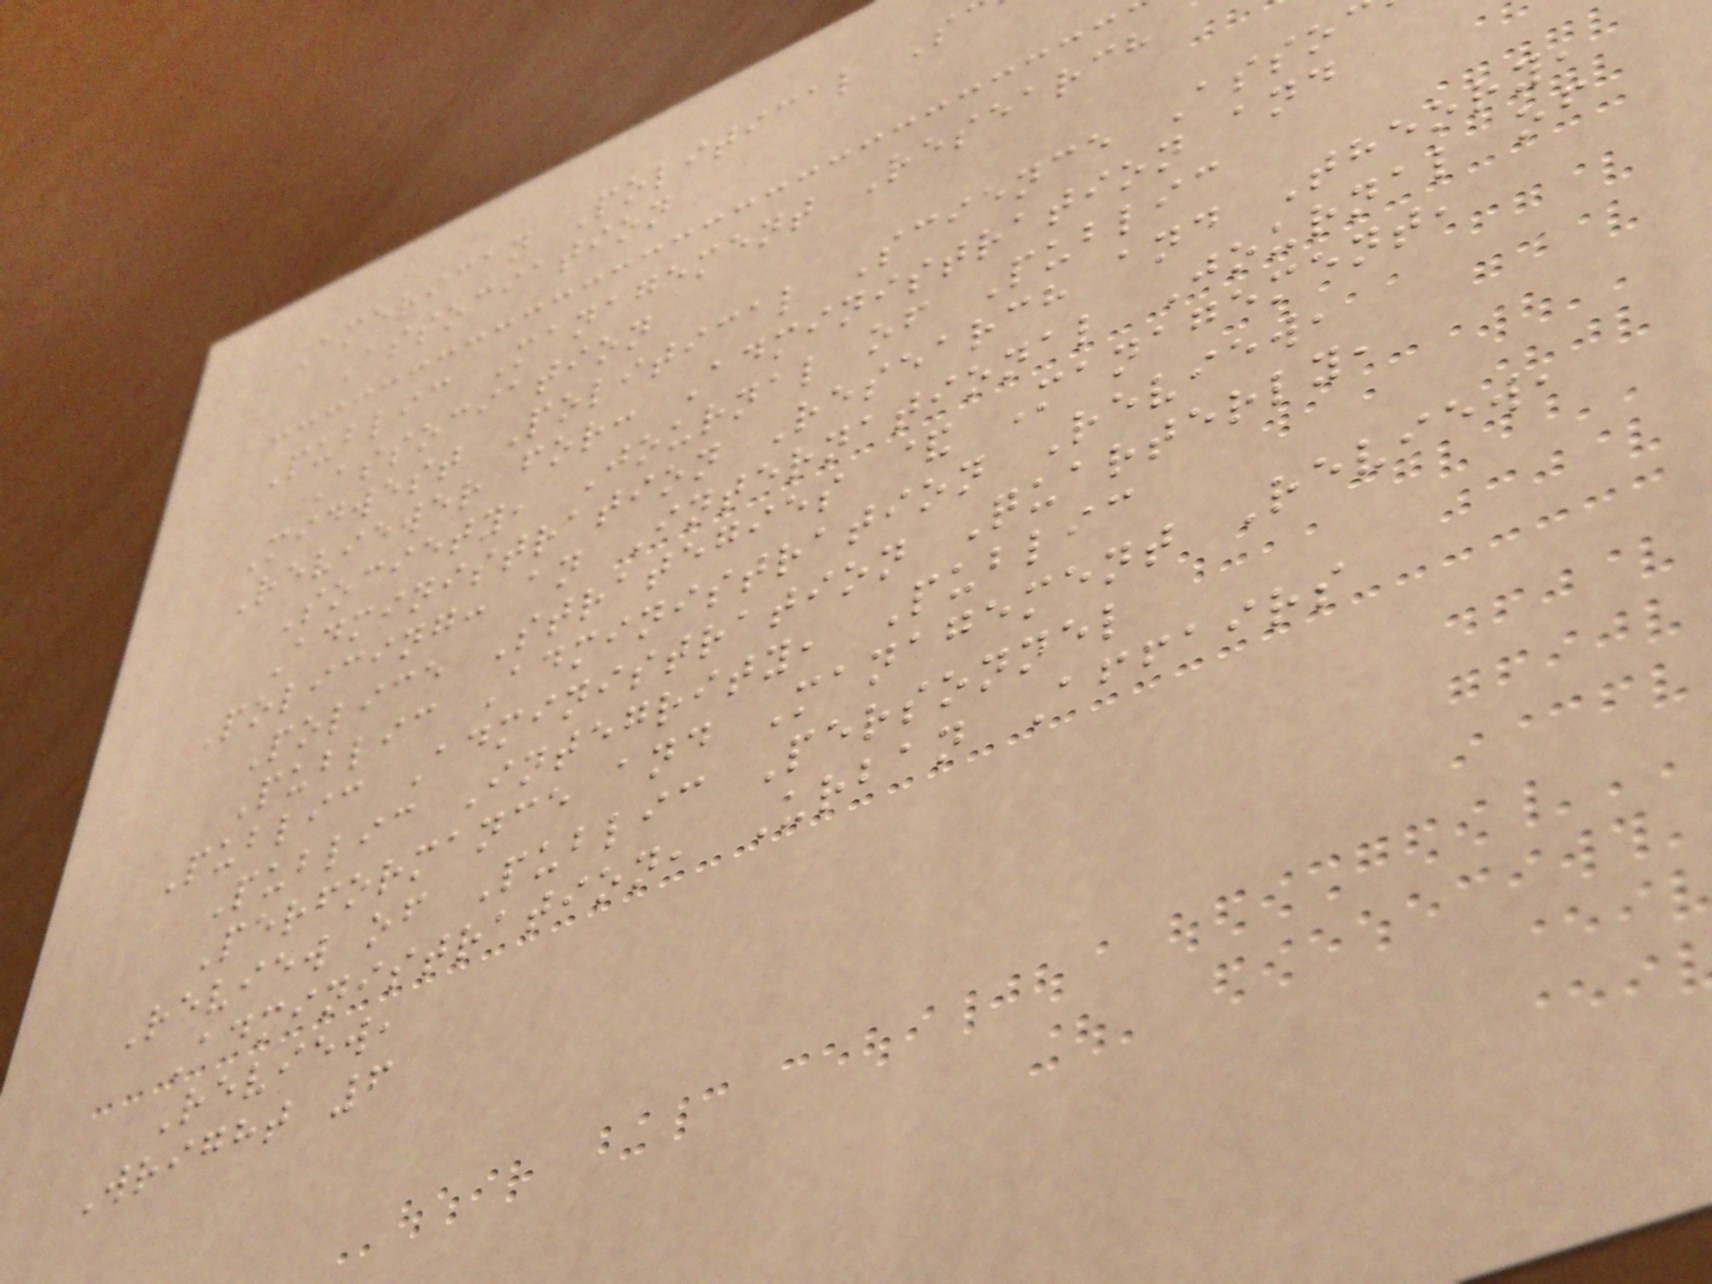American Political S
Association
Public Management Research
Association
Midwest Political Science Asso
Reviewer for: Administration and
Society, Journal of Public
Administration Research and Theory,
Policing: an International Journal of
Police Strategies & Management,
Public Administration Review,
Public Administration Quarterly,
Public Integrity, Public
Performance and Management Review,
Review of Public Personnel
Administration, Urban Affairs
Review,
Wright 6
